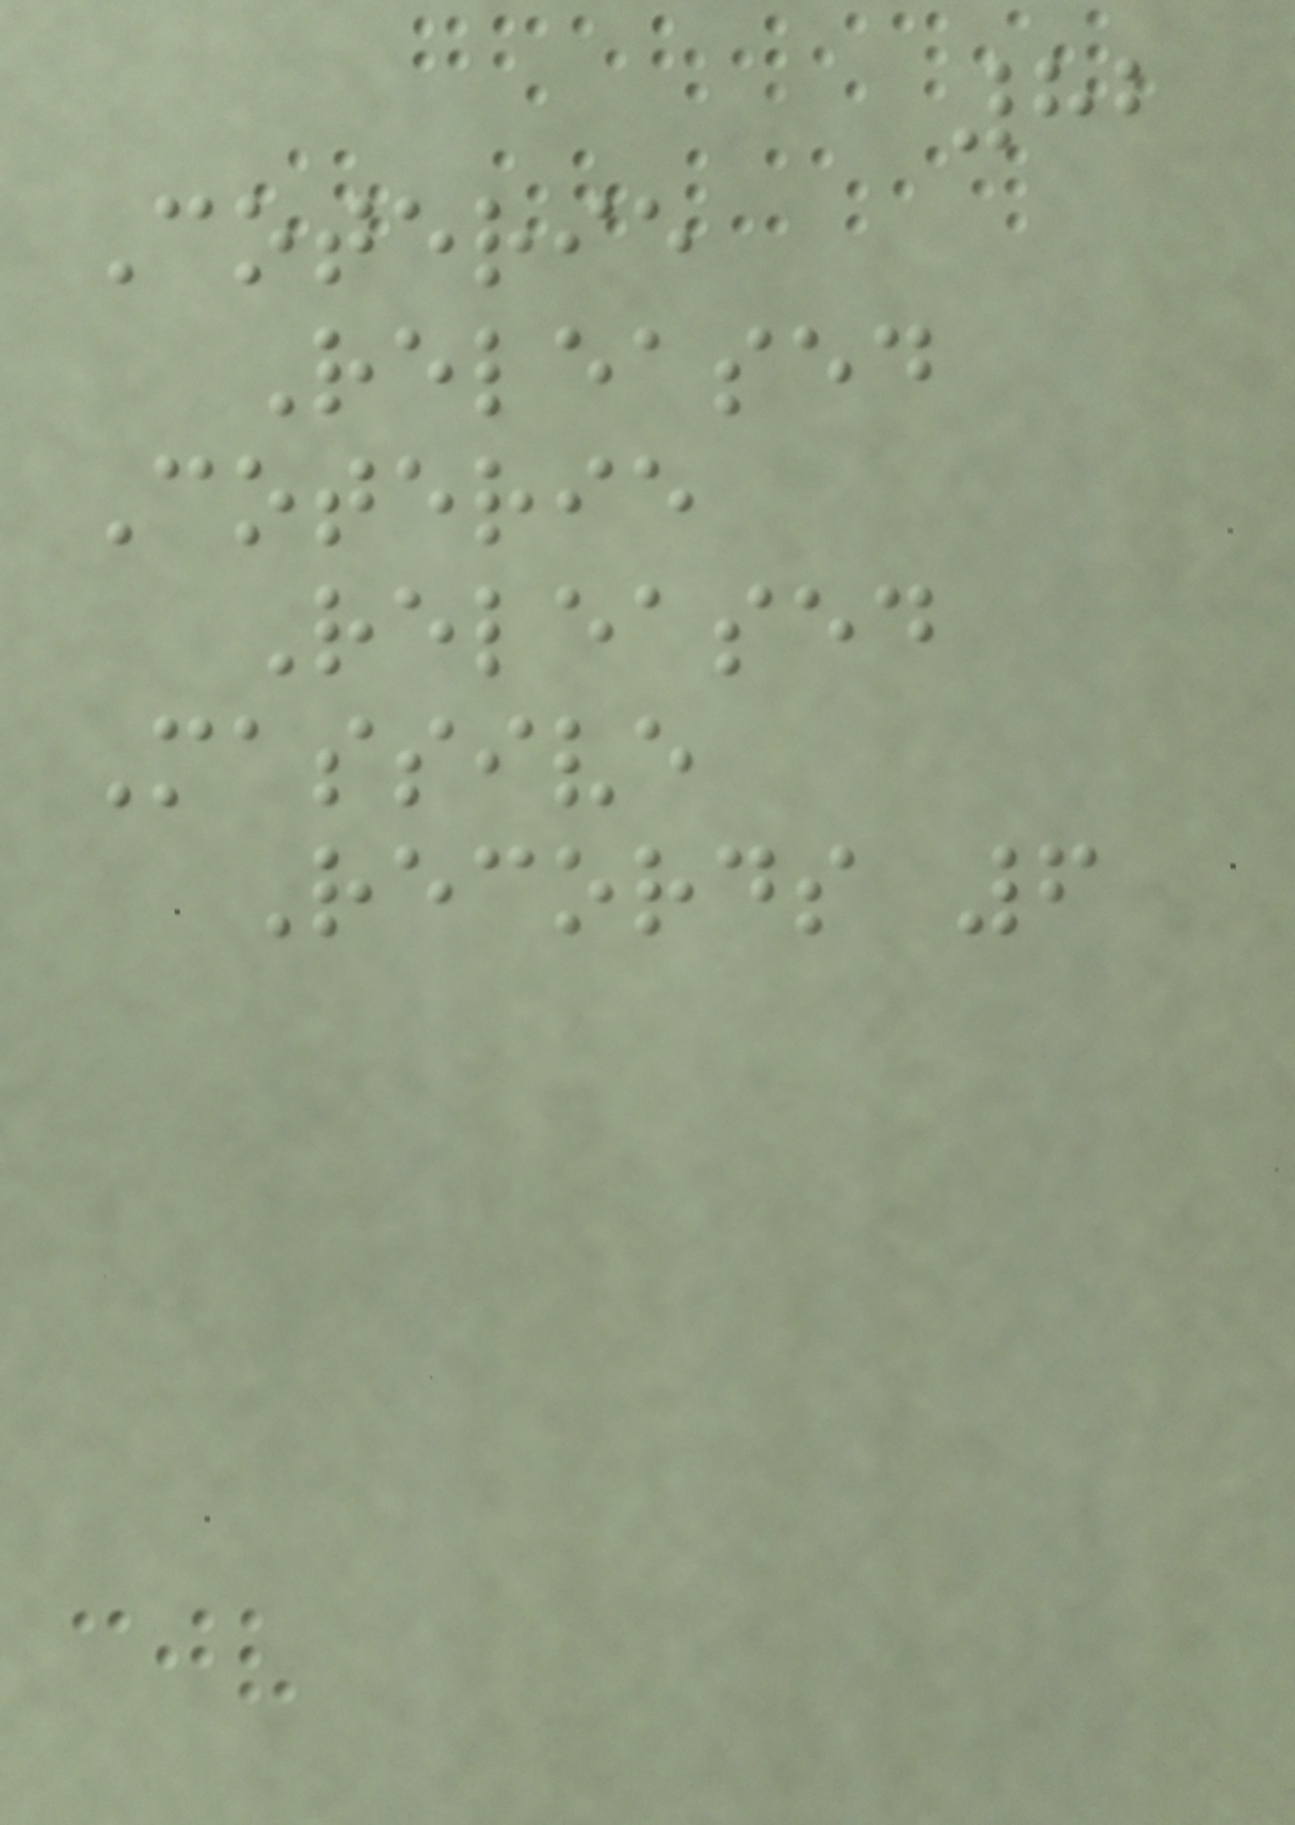82
Coterie
Released
Coterie
Released
Massive
Records 6
